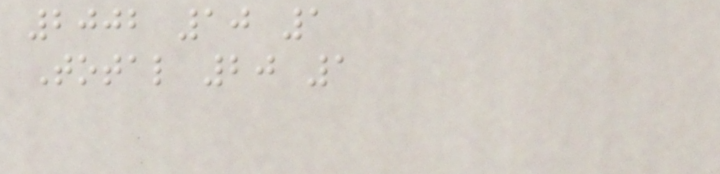2002 10 1
Total 20 1
